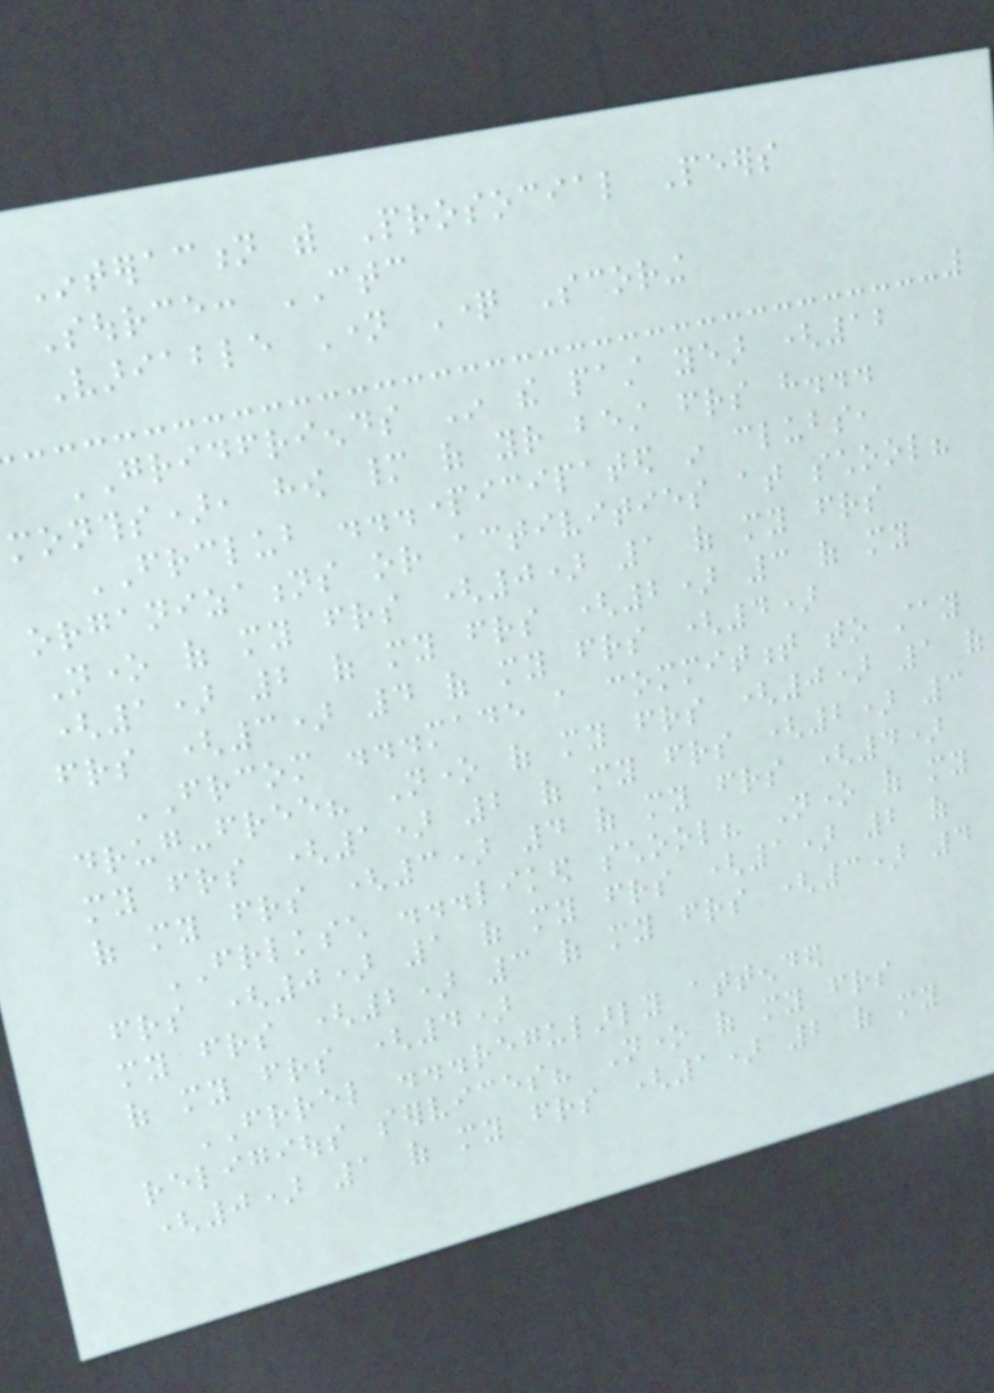Interaction with Prosocial Peers
Source: CTC
Variable Name Question Scoring
GRIDFRIENDS In the past year (12
months), how many of your best friends have...
FRCLUB ...participated in clubs,
organizations or activities at school?
None of my friends (0) 1 of my friends
(1) 2 of my friends (2) 3 of my
friends (3) 4 of my friends (4)
FRCOM ...made a commitment to stay
drug-free? None of my friends (0) 1 of
my friends (1) 2 of my friends (2) 3
of my friends (3) 4 of my friends (4)
FRLKSCH ...liked school? None of my
friends (0) 1 of my friends (1) 2 of
my friends (2) 3 of my friends (3) 4
of my friends (4)
FRREL ...regularly attended
religious services? None of my friends
(0) 1 of my friends (1) 2 of my
